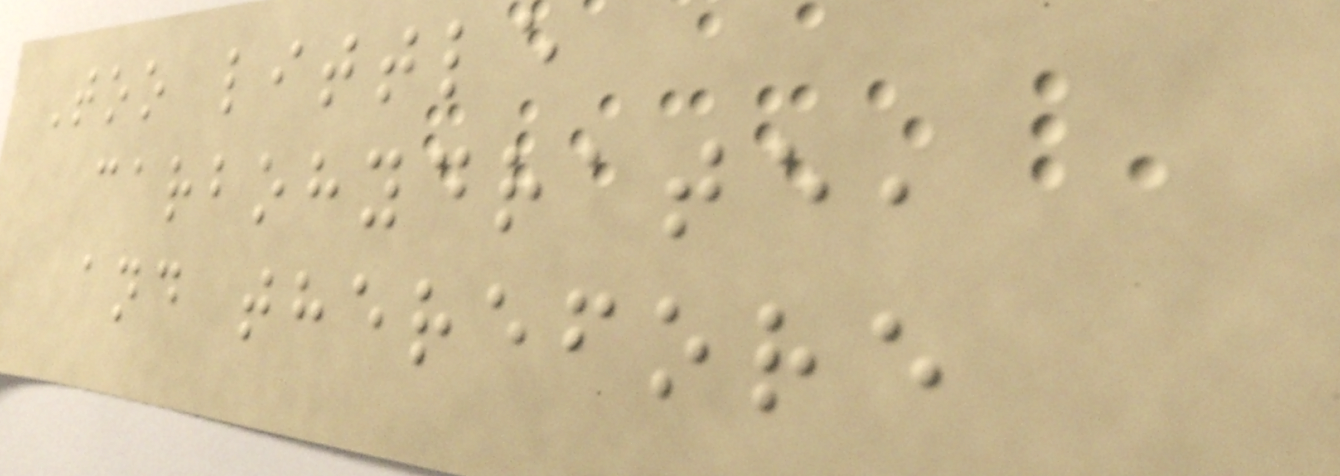Too little
carbohydrate,
and therefore
